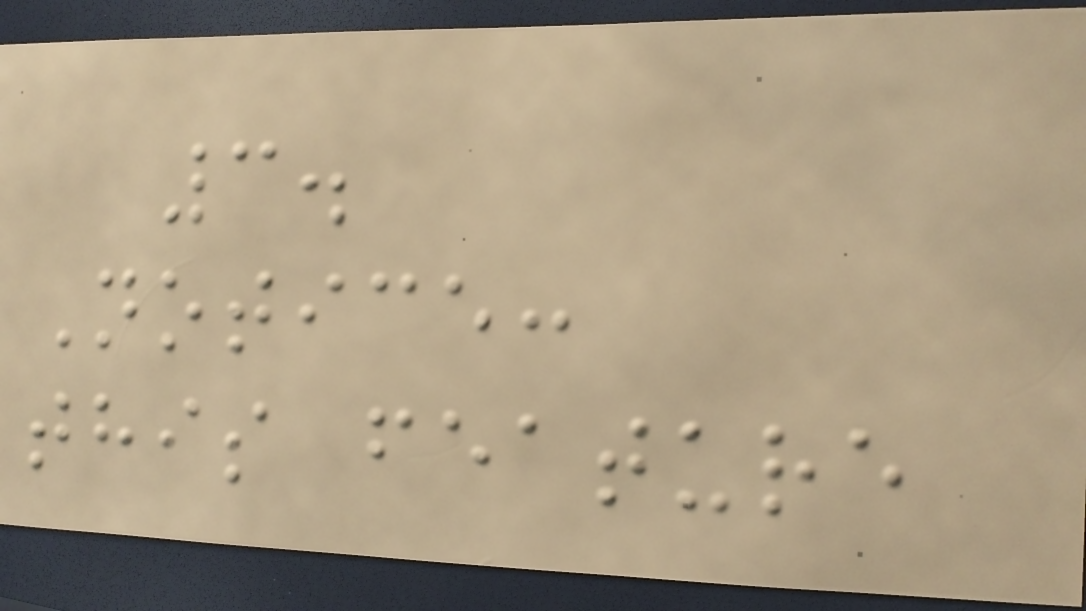3.
Notice:
this feature
